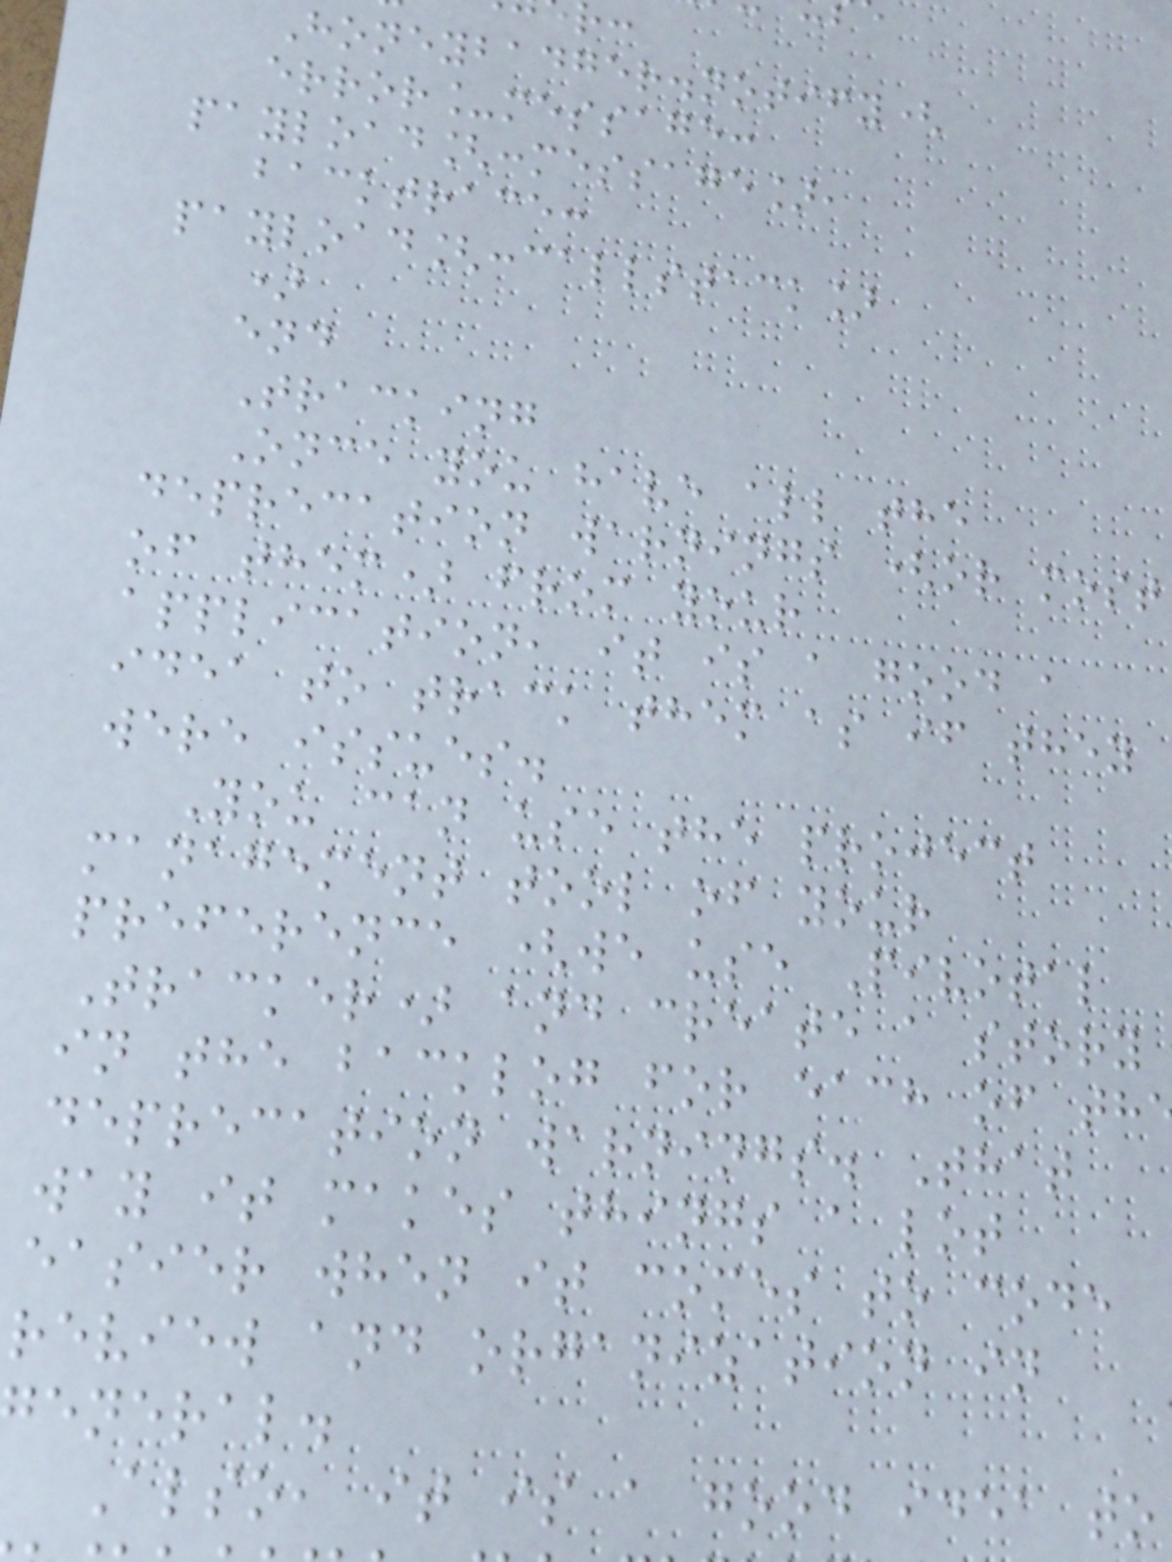Honeybadger.notify(
error_message:
payload[:message],
backtrace:
payload[:callstack]
)
end
Tracking
Once you have all the
deprecation warnings (or most
of them) from your
application, it is a good a
idea to track them as if they
were issues.
You can use the project
management tool of your
preference (we use Pivotal
Tracker) and create a story
in the backlog for each of th
deprecation warnings. That
way it makes things a lot
easier when it comes to code
review and organization in
eneral.
Also, it is a good idea to
